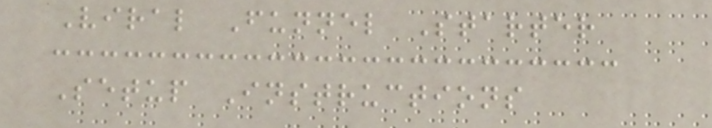Viral Funnel Starter
Setup Instructions
